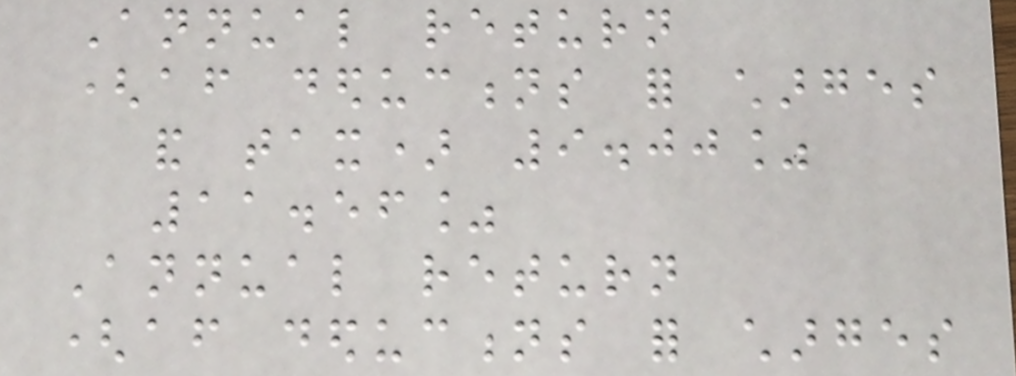Annual return
(after deductions for charges
and tax) 9.00%
11.56%
Annual return
(after deductions for charges
